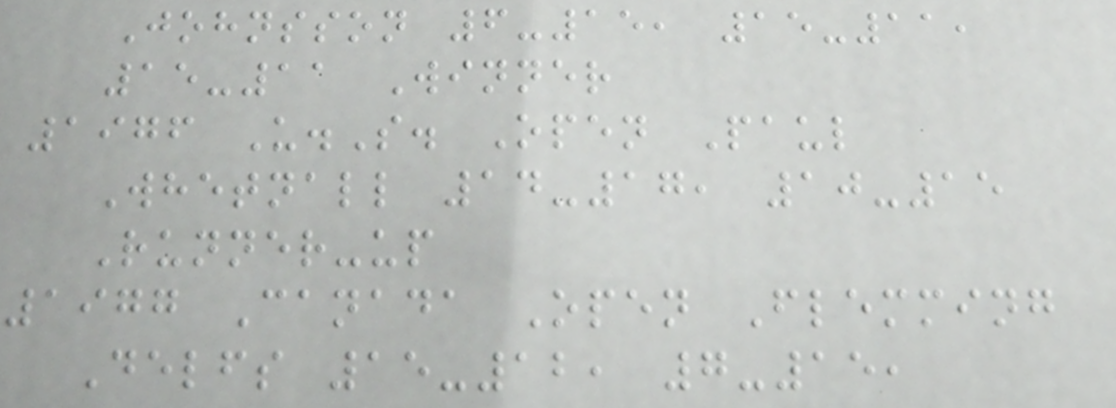Johnsson 6-15, 15-11,
15-11 Winner
1976 U.S. Open Paul
Whetnall 14-17, 10-15
Runner-up
1977 Canada Open Flemming
Delfs 15-12, 7-15,
